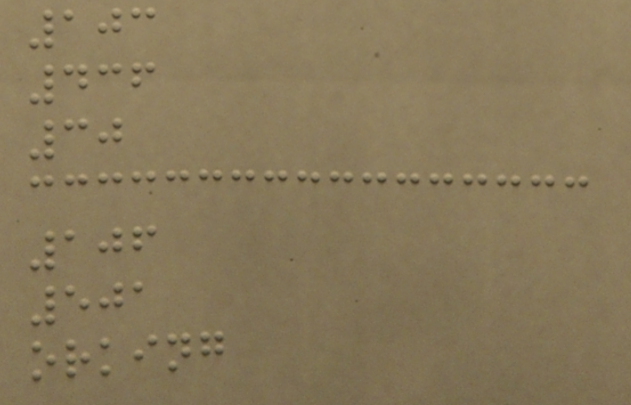103
436
30
106
501
orking
